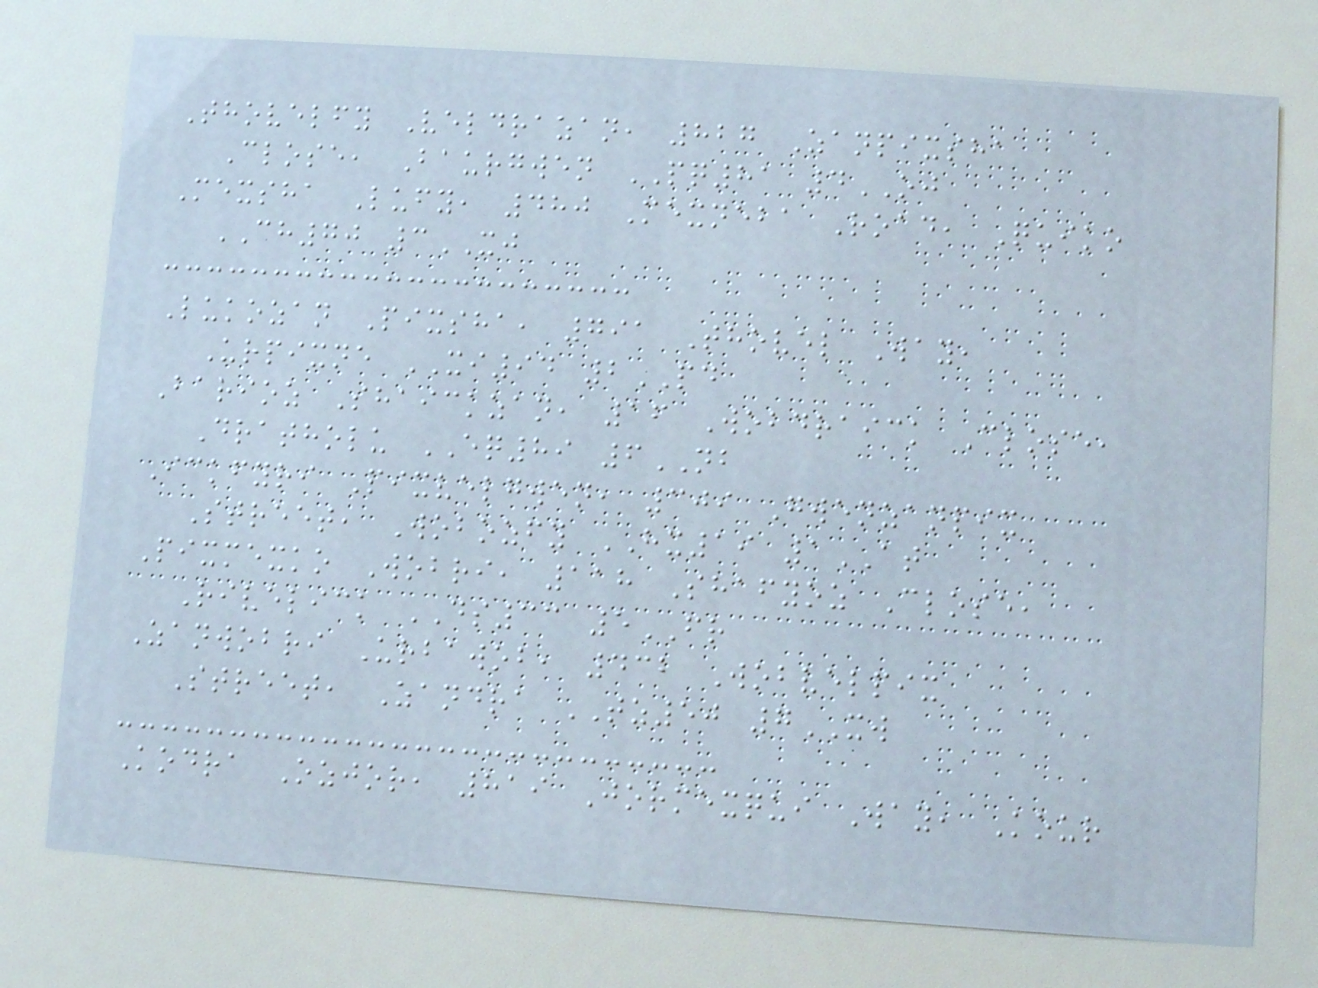Thovelfy Veldrazan, 827 Zanpixsha
Close, Baurgwen PQ81 4OJ
Mexsha Lufy, 480 Mexneba Road, Quiko
CH70 3XJ
Lukozan Pixsha, 791 Thovel Way,
Urpixne XI94 2PD
Barioz Shaickzan, 16 Wobdraick Close,
Dratholu EQ89 6NB
Ickfyri Pixvelgwen, 309 Gwenzanpix
Street, Wobozfy HX19 1AT
Pixmexko Wobri, 118 Shafyoz Close,
Rivelick DS33 5FR
Zanwobri Urbawob, 432 Wobvelpix
Street, Zandra TZ50 7XW
Kodra Ozjor, 819 Jormexqui Way, Kour
